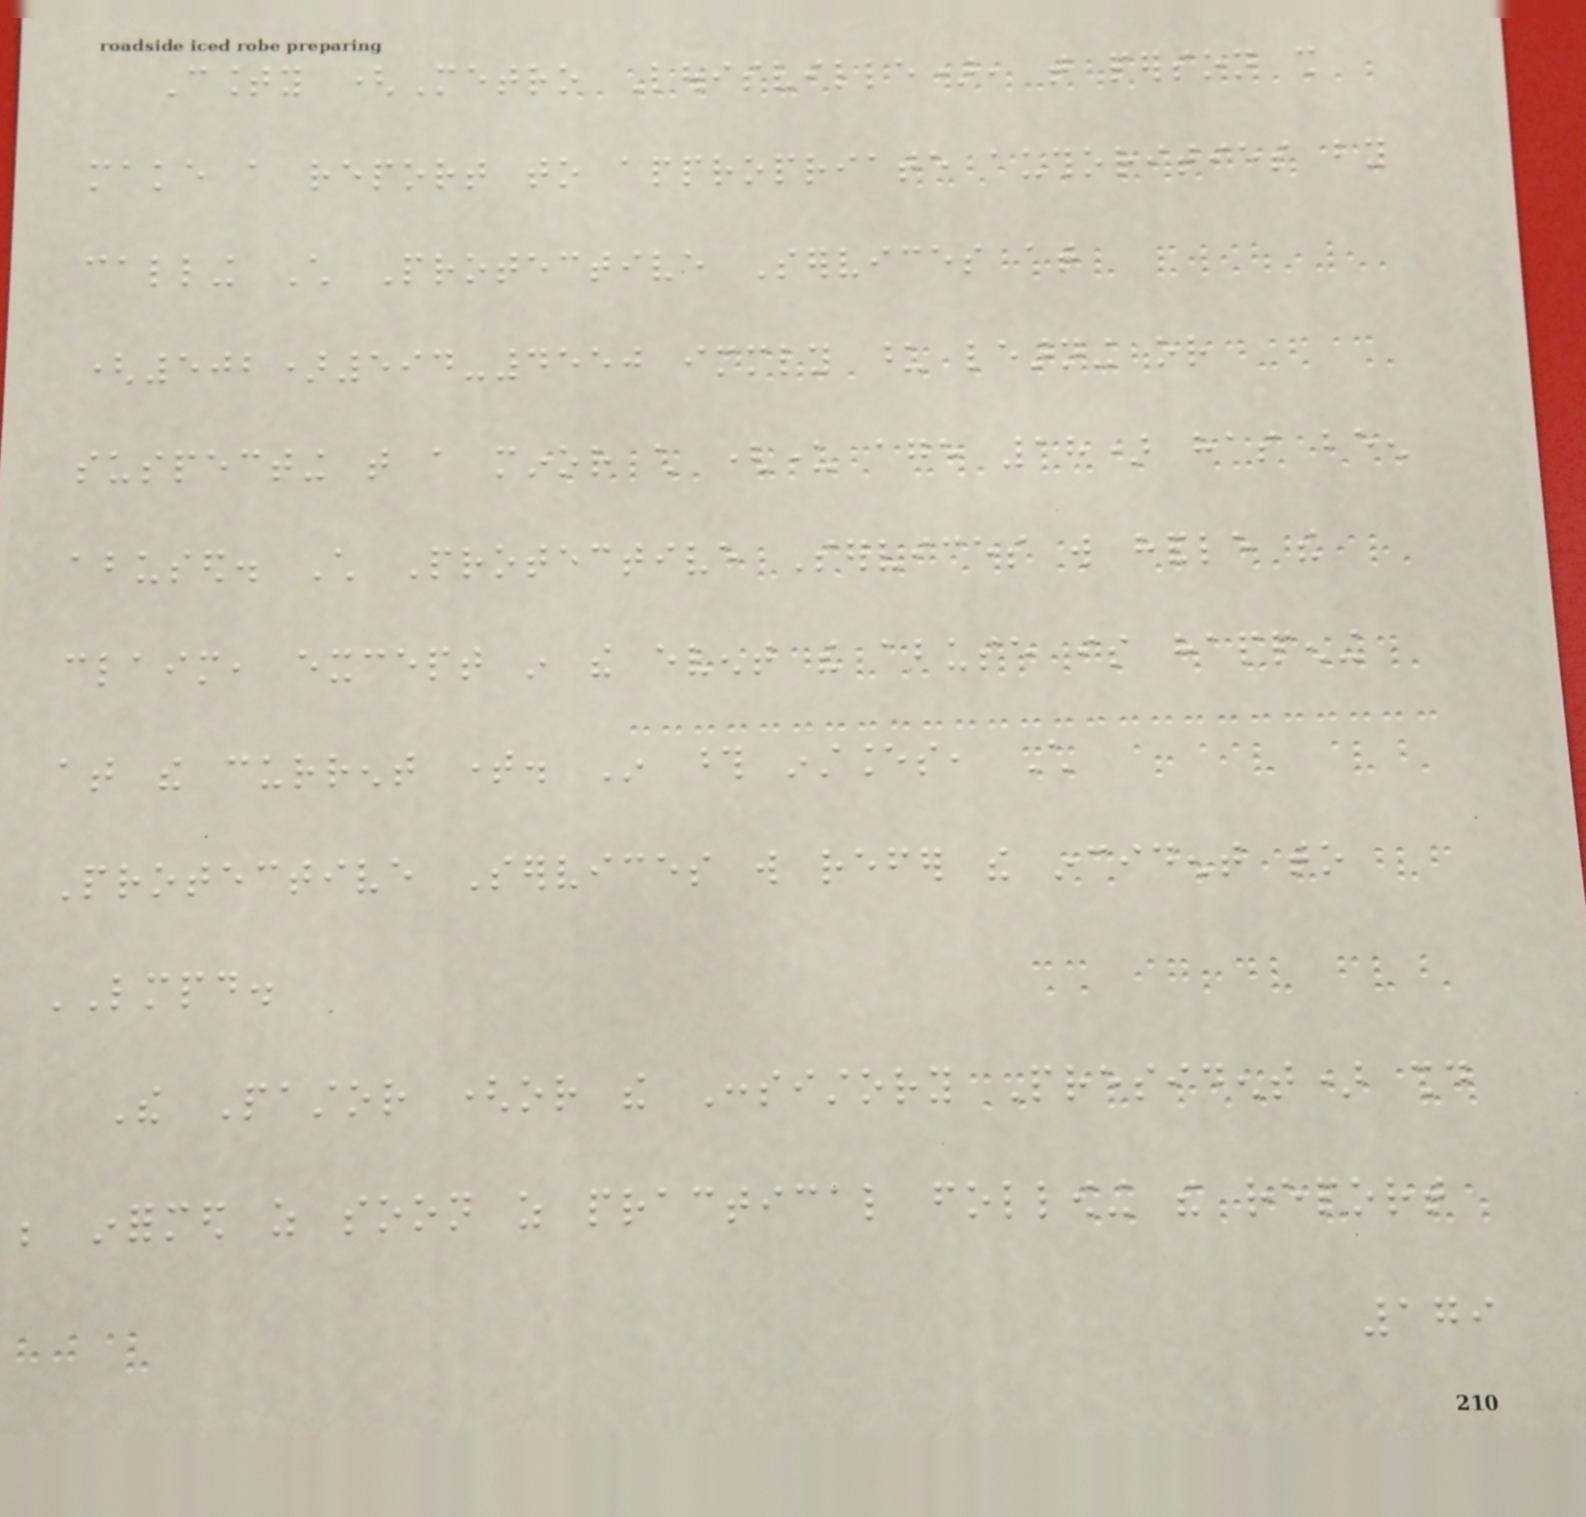County (Metro Louisville), that person shall
make a report to appropriate authorities by
calling Child Protective Services at
(502)594-4550 immediately upon learning or
suspecting that a minor child (under age 18) has been
abused. Child Protective Services will handle the
claim, except in the event the abuse is happening
at the current time. In those instances, Child
Protective Services will refer the incident to
LMPD.
The Pastor (or the Consistory President) should
be informed as soon as practical following the report
179
